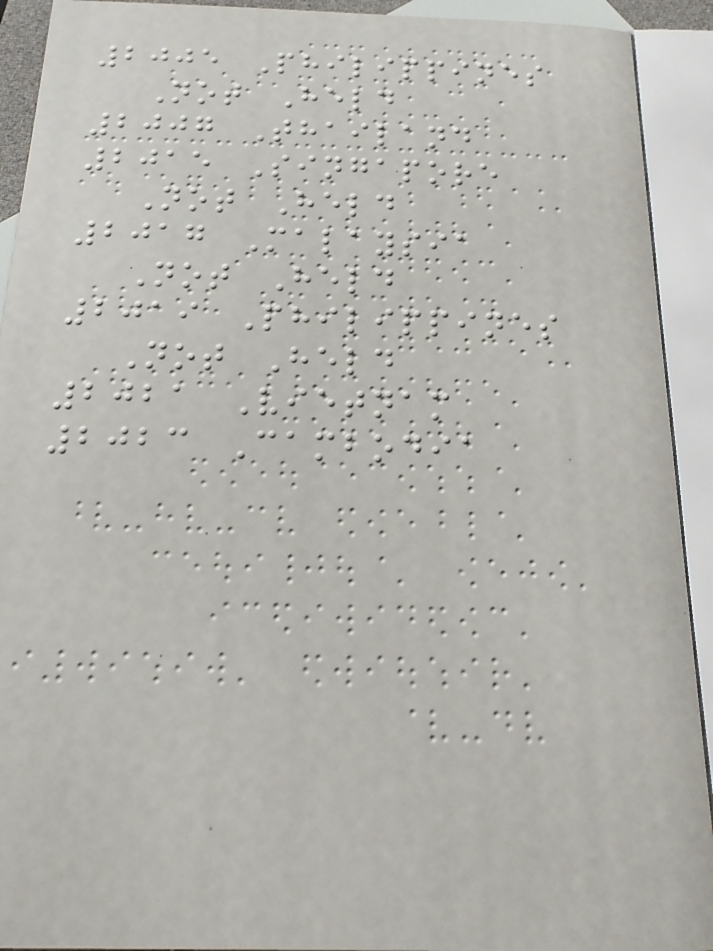2005 Philippines
Not Held
2007 Thailand
2015 Singapore
Not Held
2017 Malaysia
Not Held
2019 Philippines
Not Held
2021 Vietnam
2023 Cambodia
